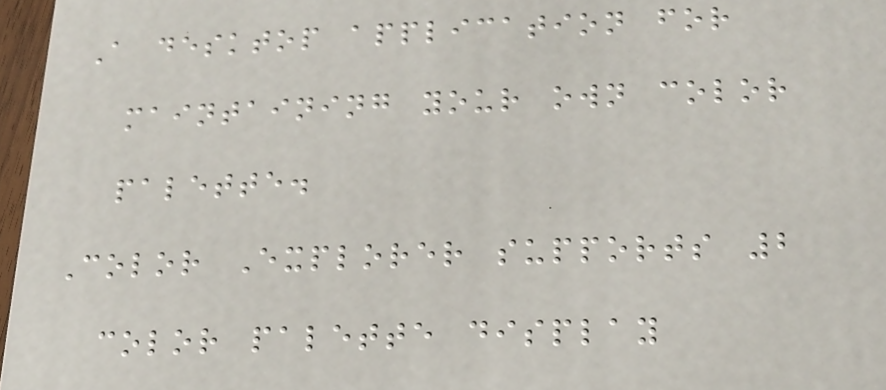A desktop application for
maintaining your own color
palette.
Color Explorer supports 2
color palette display
